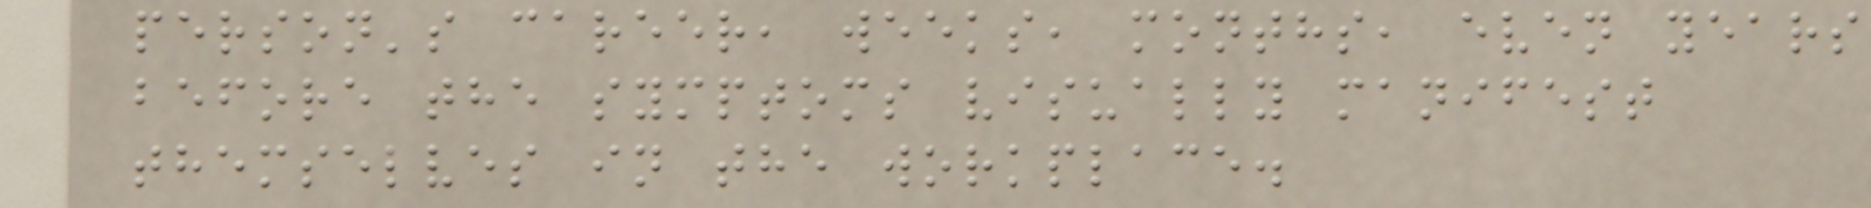person's career, weeks, months, even years
before the symptoms visually manifest
themselves in the workplace.
